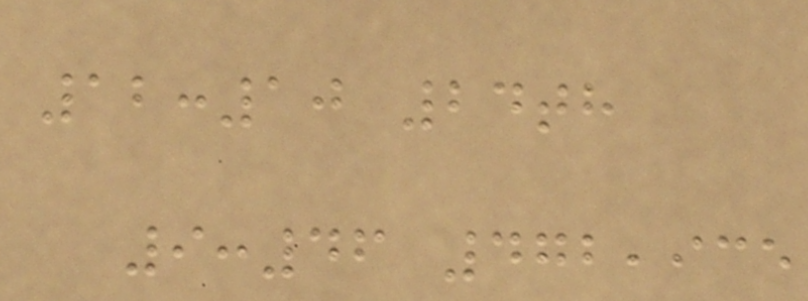12:10 24th
9:46 472,935
